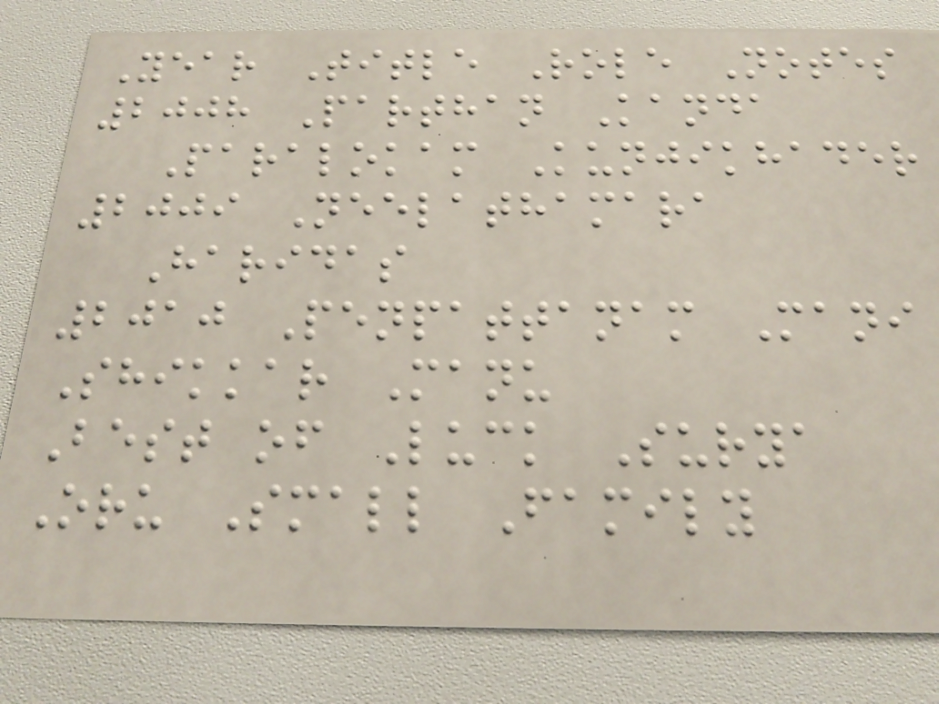Year Title Role Notes
2008 Parthan Kanda
Paralokam Kunjikhader
2009 Neelathamara
Haridas
2010 Penpattanam Mani
Shikkar Manu
Best of Luck Surya
Oru Small Family
